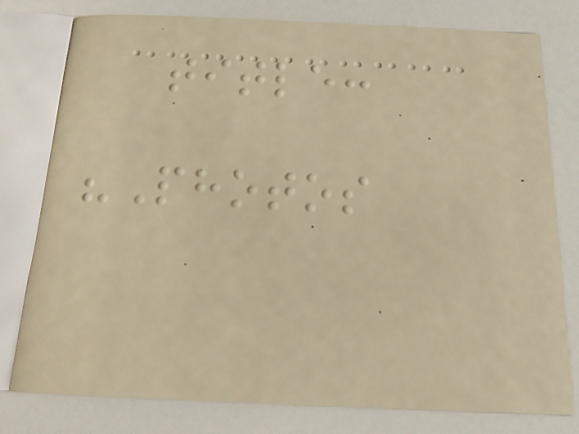title:
"Photos
